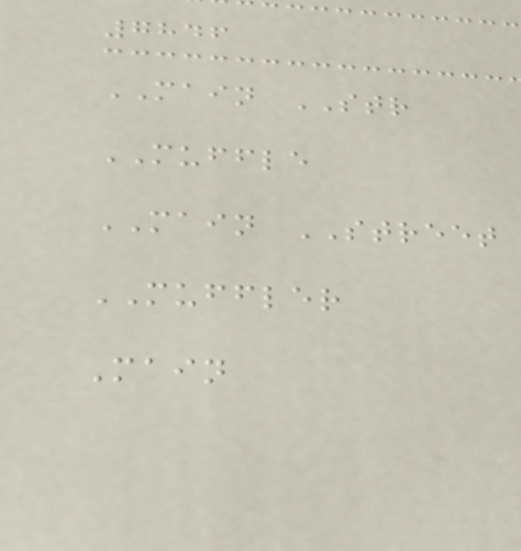7846
MAIN STR
MUFFLE
MAIN STREET
MUFFLER
Main
